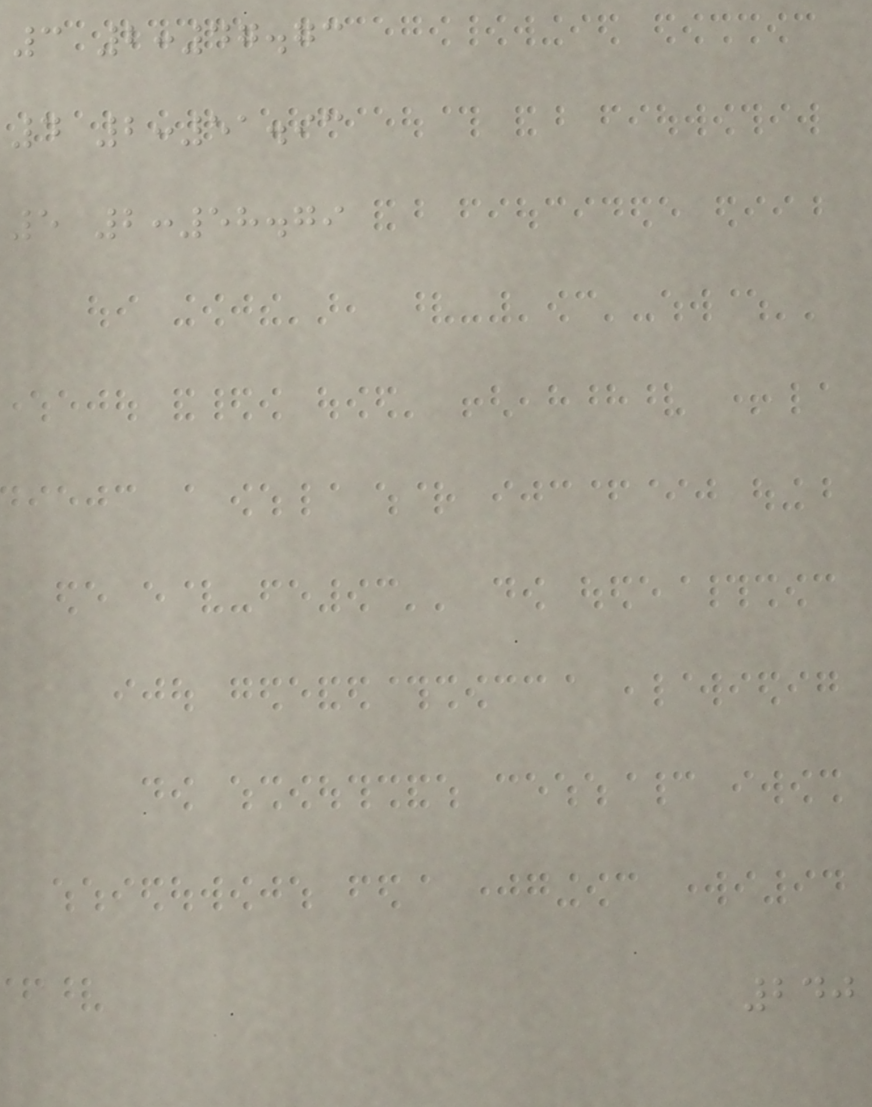3 2:47.73
4 2:51.93
5 2:58.79
240
